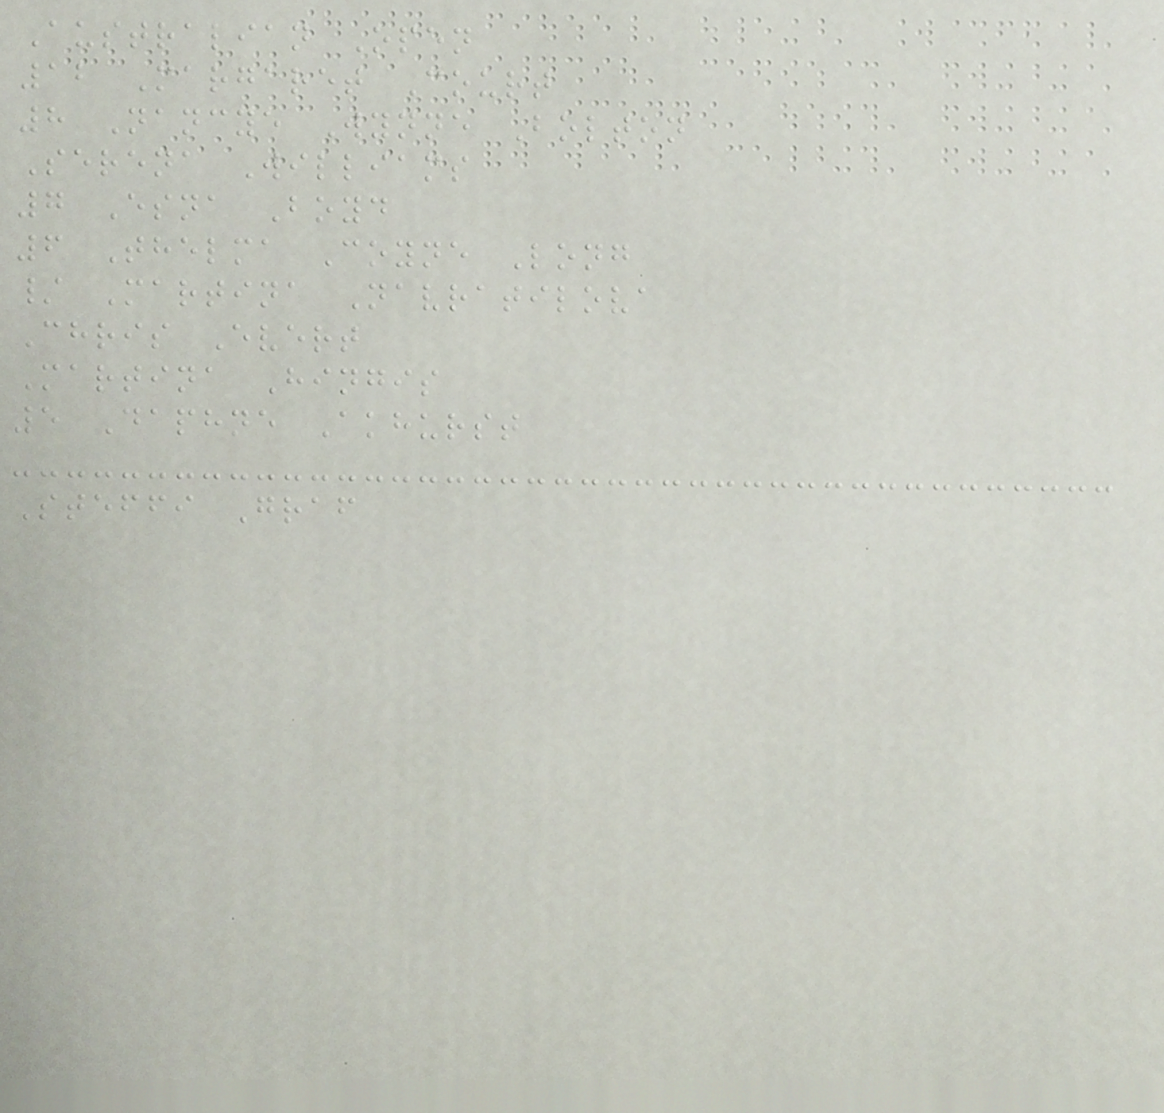Australian Open
12 Margaret Court
8 Nancye Wynne Bolton
Serena Williams
7 Esna Boyd
6 Thelma Coyne Long
/ Martina Navratilova
Chris Evert
Martina Hingis
5 Daphne Akhurst
Steffi Graf
